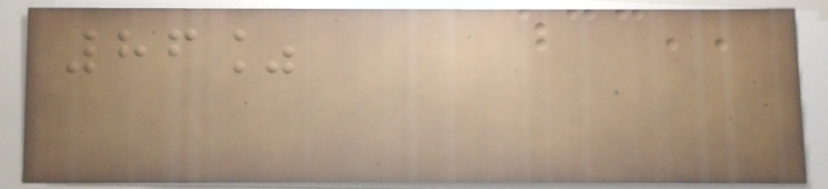86%
